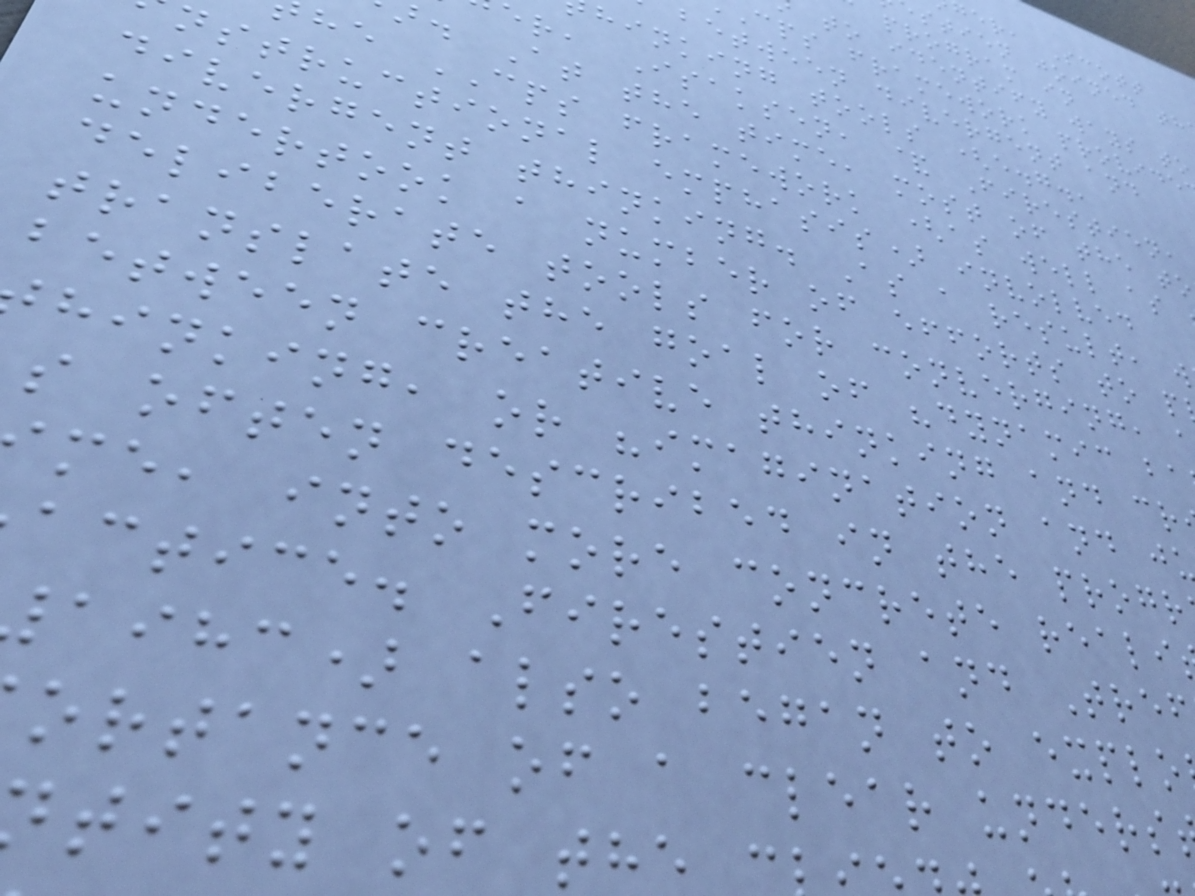ger, Scott
stien joined th
program in
to identify ways to
cps framework provide
between divergent and
hinking tools (e.g.,
er, Isaksen, & Firestien,
. At the time, most of the to
he CPS framework (as well as
nstructional emphasis) involved
divergent thinking. As a result, w
undertook a number of efforts to p
deliberate tools for converging,
translate the goal of "dynamic ba
between creative thinking and cr
hinking, or "imagination and j
s often described in the progr
me, into more concrete reali
actice. Firestien and Tref
aihc) also began to explo
ortance of a clear unders
tity of the
